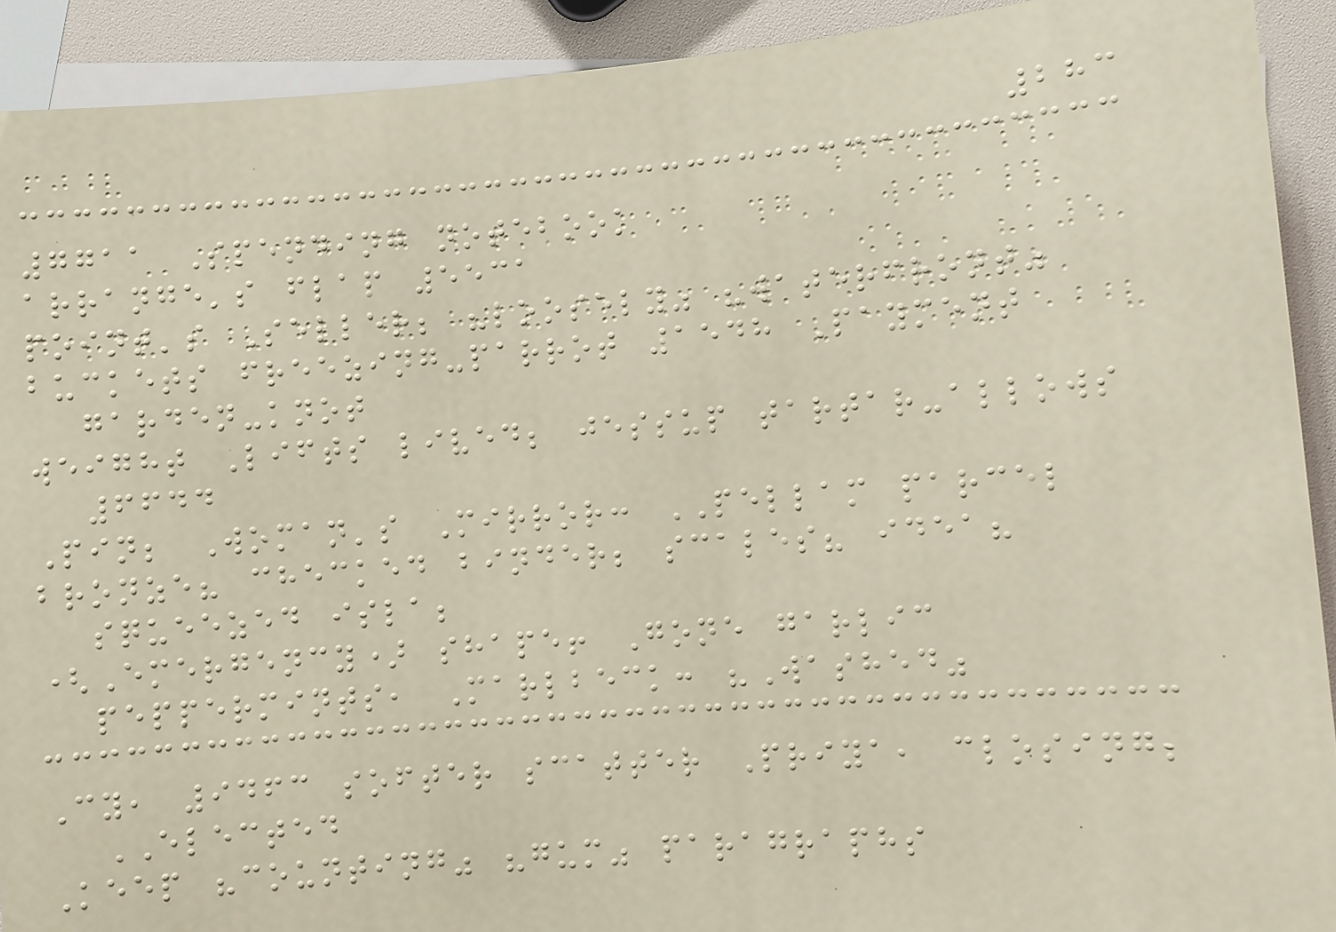283
7711 Spending notebook
arrange's flap 5531
point's Seller; "loosely" "waterfront"
buckets freezing-parrot 1548 Payment
garden-knot
weight Lifts lived; jessup tartar-allows
6644
Pin; Woman's Mirror: PELLAM parcel
bronze? checked binder; scales? idea?
squeezed isla;
(Emergency) shape! Gone garlic
peppermints, Marlbeck: "Washed"
Cy, 9463 softer scatter Priya, closing;
ELECTED
Keep "counting" "gum" paragraphs
